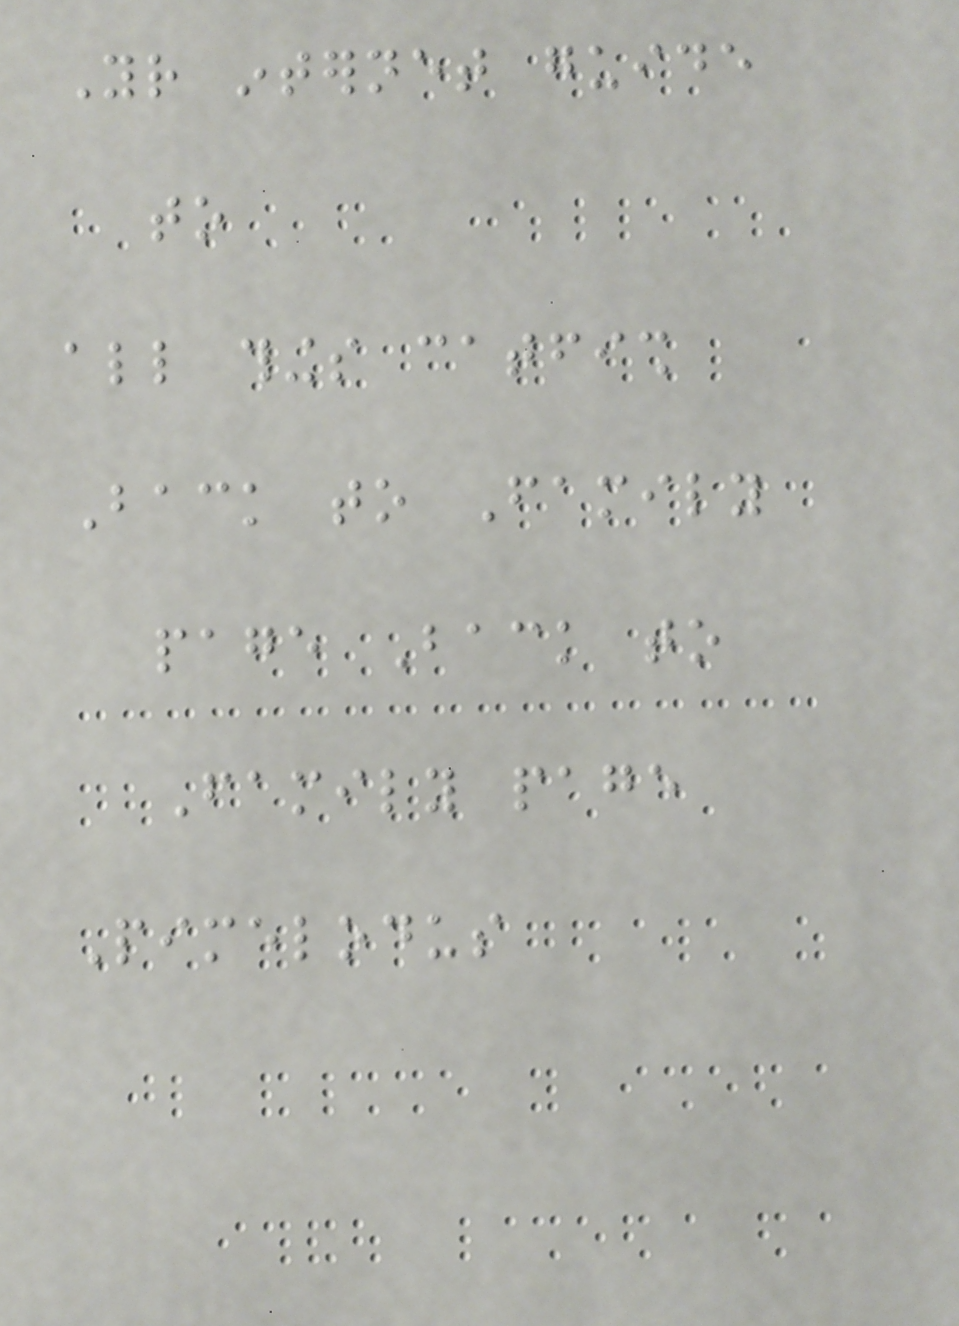Your internet guide
to
all things catfish
Back to Family
page Back to
Family page
Pimelodus
